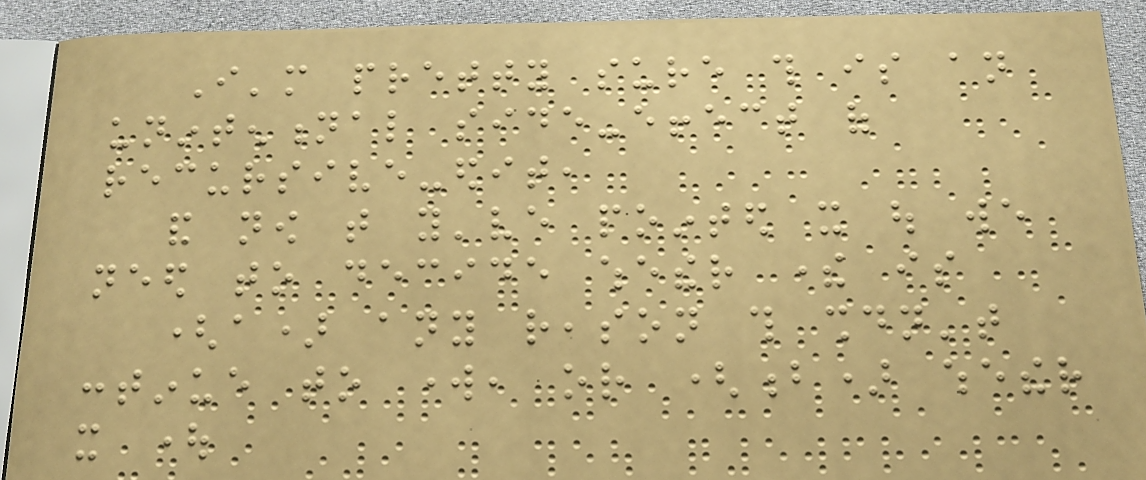I'm pretty sure this is an
unintentional side-effect of
recursive-edit,
and now that you've pointed it out we
need to decide whether there is
(a) any reason this shouldn't
continue to work, or (b) whether
it ought
